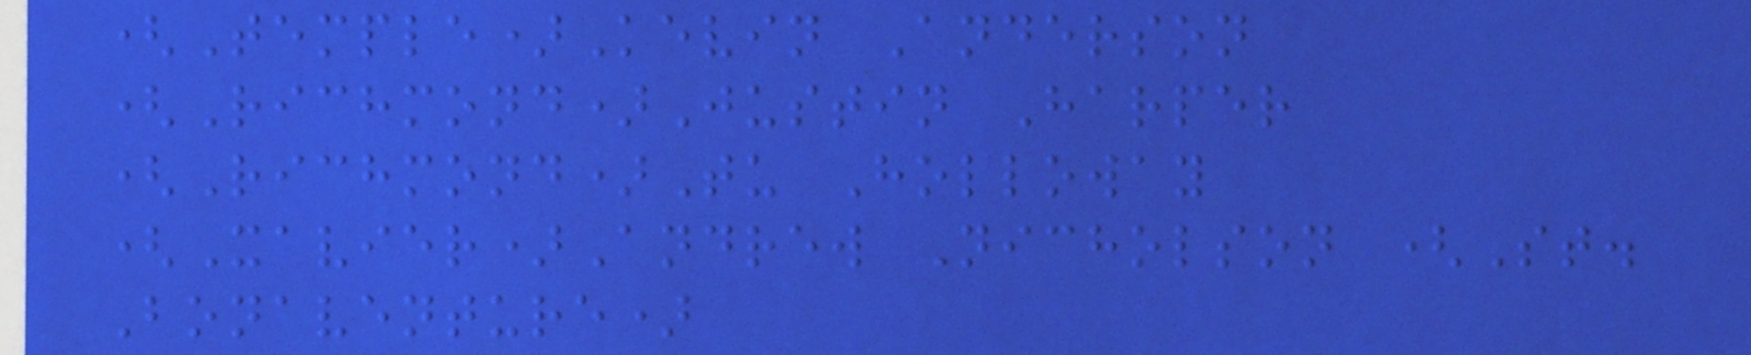(Temple)Kevin Anderson
(Richmond)Justin Harper
(Richmond)Tu Holloway
(Xavier)Andrew Nicholson (St.
Bonaventure)
